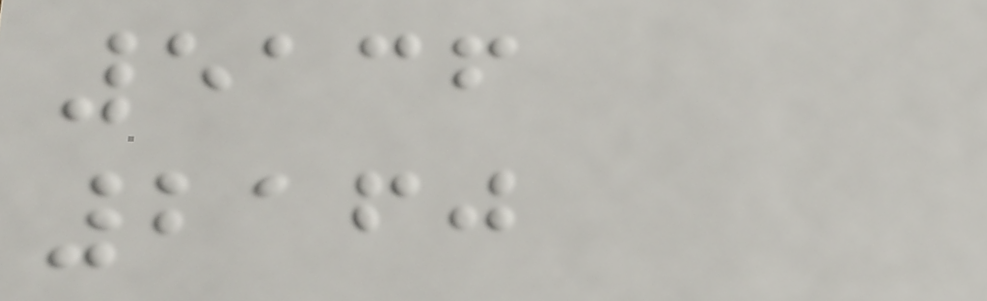5136
2160
